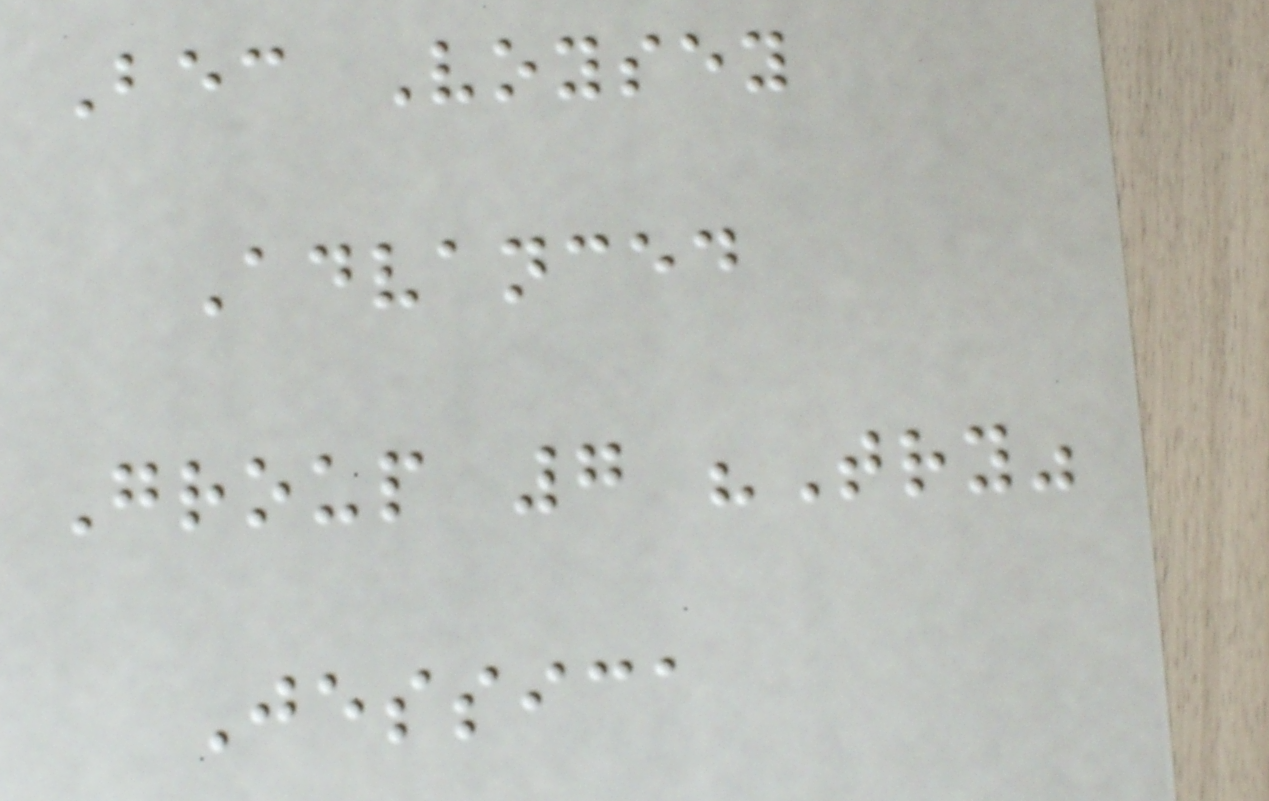Bec Voysey
Advanced
Group 7 "Try"
Jessica
